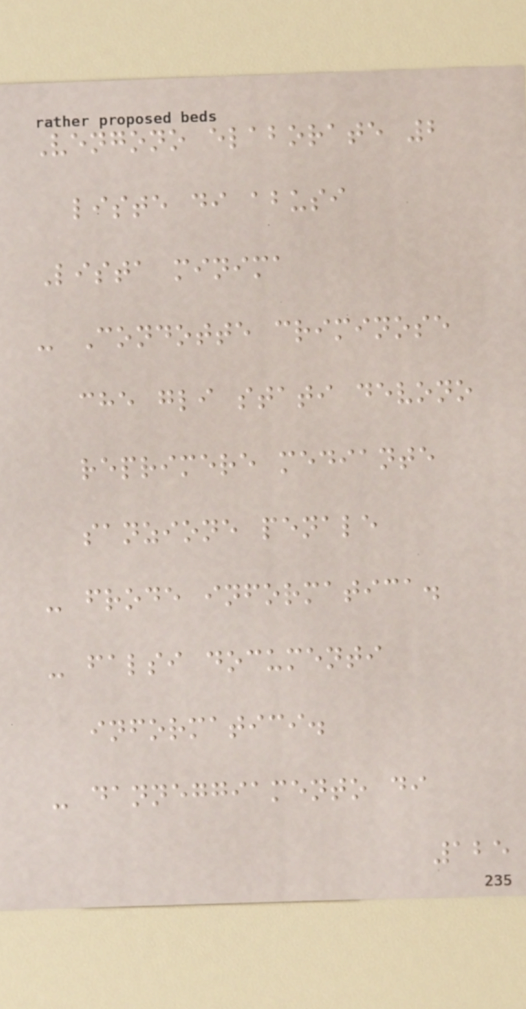Vengono elaborate 2
liste di abusi
Lista minima
- Condotte criminose
che gli stati devono
reprimere mediante
sanzione penale
- frode informatica.
- falsi documenti
informatici.
- danneggiamento di
125
